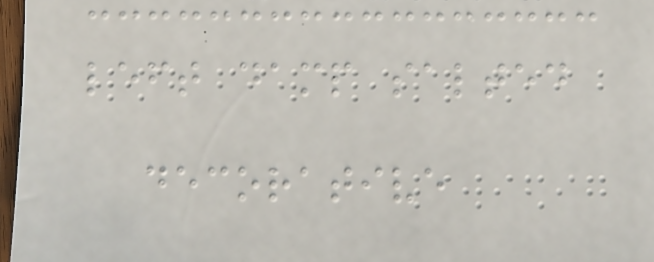left damp salted
decorative
